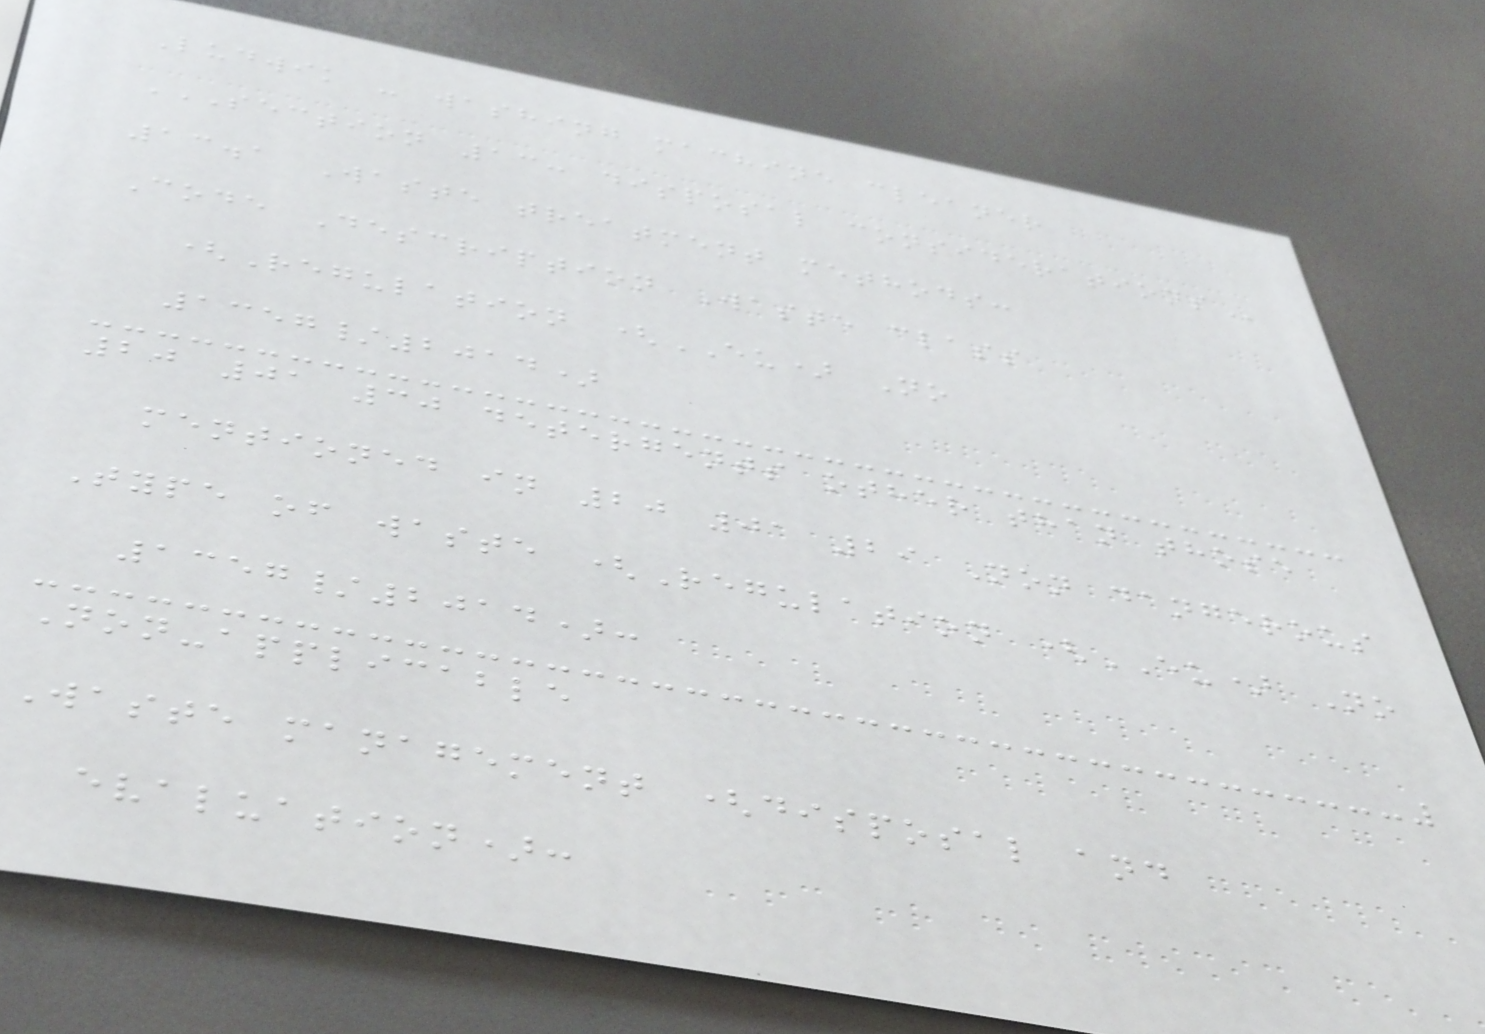Ludwik - washing machine cleaner
SECTION 13: DISPOSAL CONSIDERATIONS
13.1 Waste treatment methods:
Code Description Waste class
(Regulation (EU) No
1357/2014)
20 01 30 detergents other than those
mentioned in 20 01 29 Non dangerous
Type of waste (Regulation (EU) No
1357/2014):
Non-applicable
Waste management (disposal and
evaluation):
